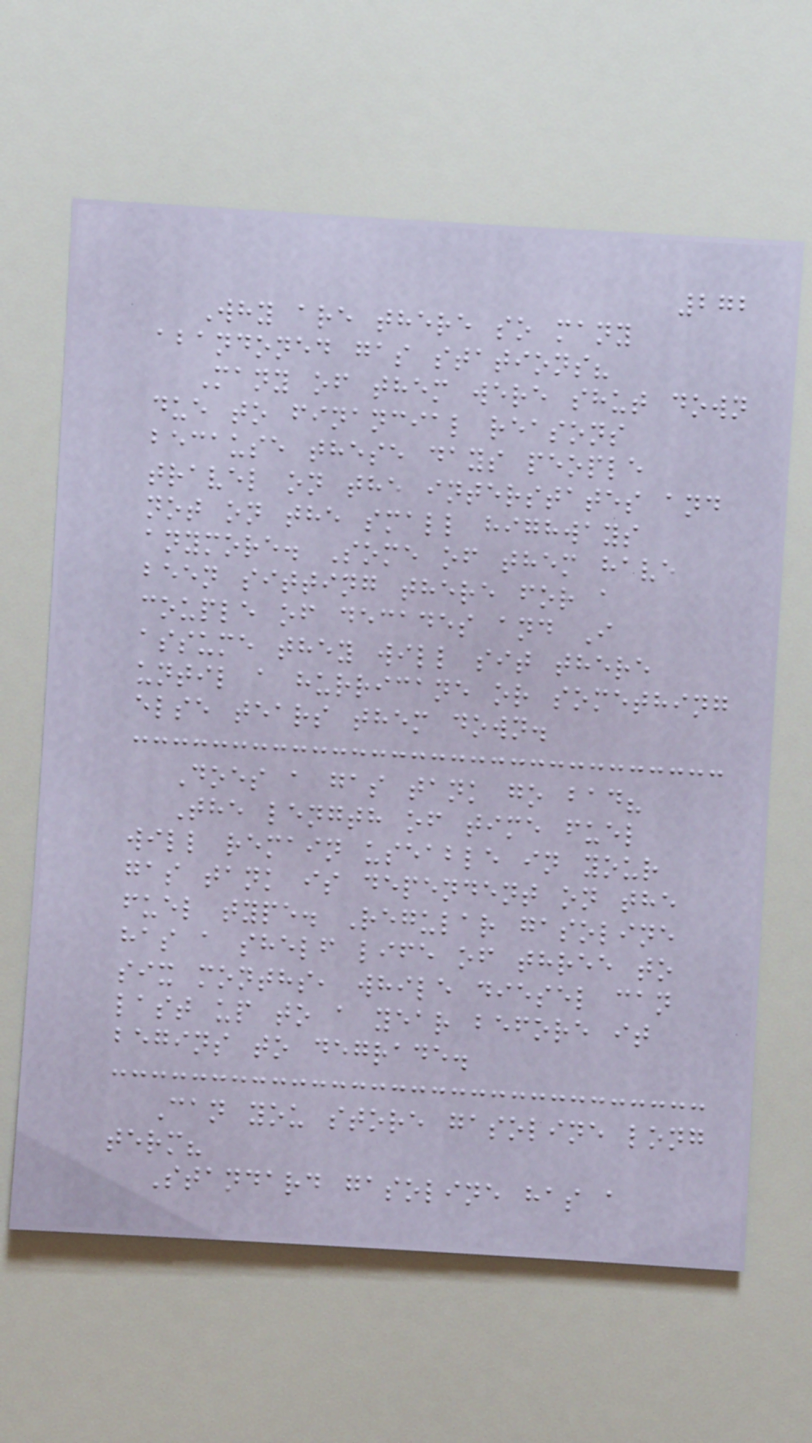272
Why are there so many
abandoned gas stations?
Many of them were shut down
due to financial reasons
because these days people
travel on the interstates and
not on the small highways
anymore. Some of them have
been sitting there for a
couple of decades and I
assume they will sit there
until a hurricane or something
else tears them down.
Does a gas tank go bad?
The length of time fuel
will remain useable in your
gas tank is dependent on the
fuel type. Regular gasoline
has a shelf life of three to
six months, while diesel can
last up to a year before it
begins to degrade.
Can you store gasoline long
term?
Standard gasoline has a
